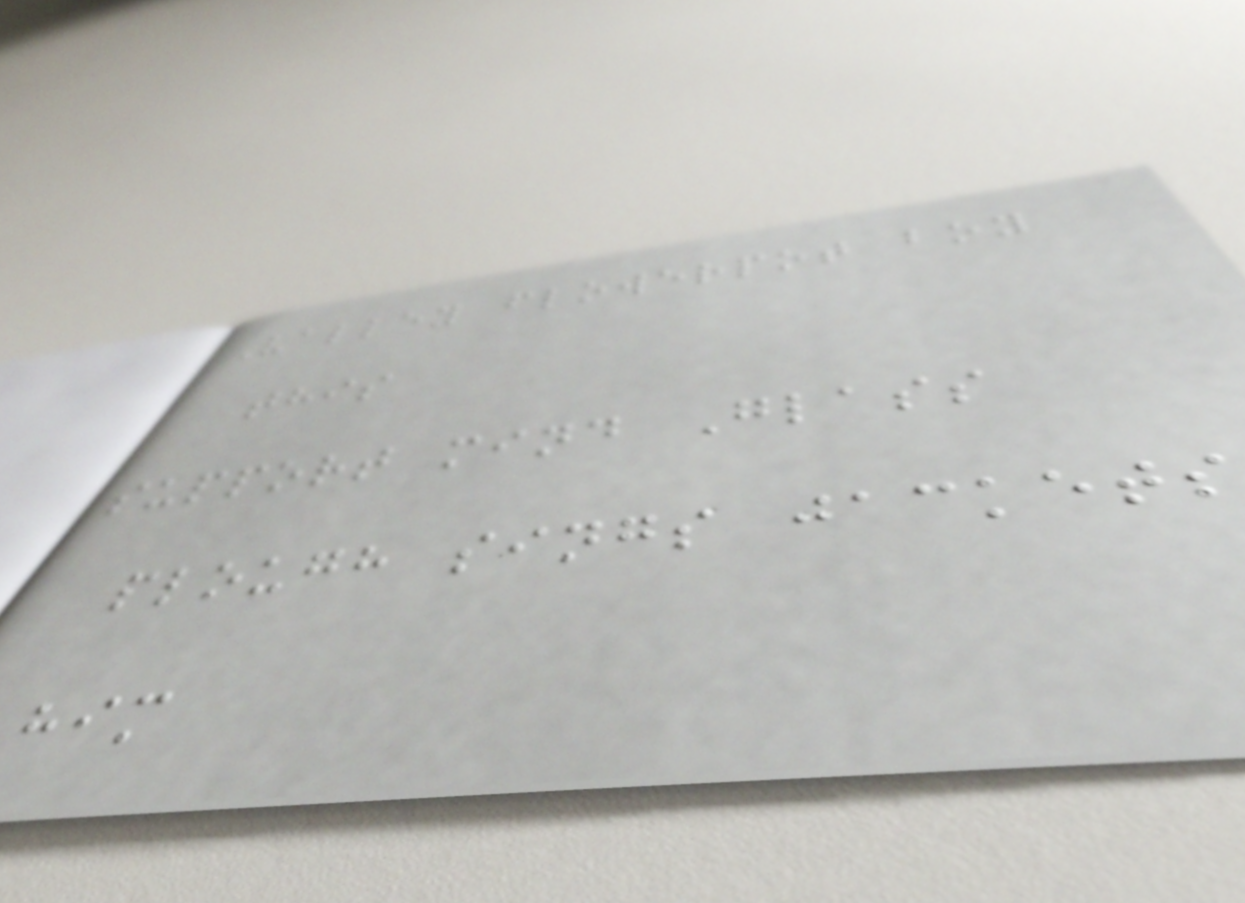Valley flowerpot boy
this
support mind Glass
plough sings jackets
him
